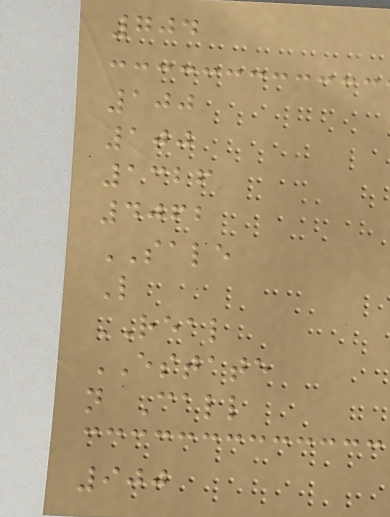704
100
100
1326
4062
SALE
L
REAL
ESTATE
n Call
900
